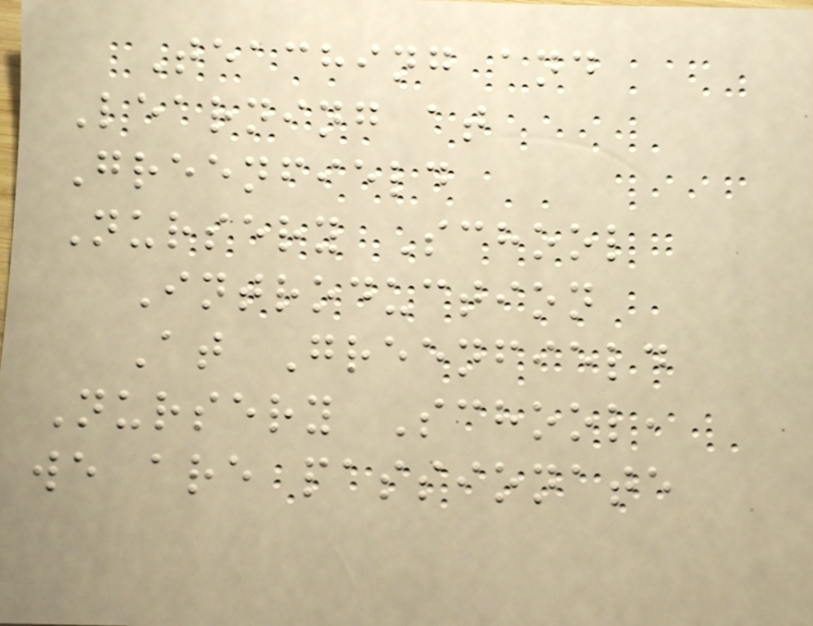Teaching and
Learning at
Greenfield
Nursery School
Introduction
At Greenfield
Nursery School,
we are passionate
